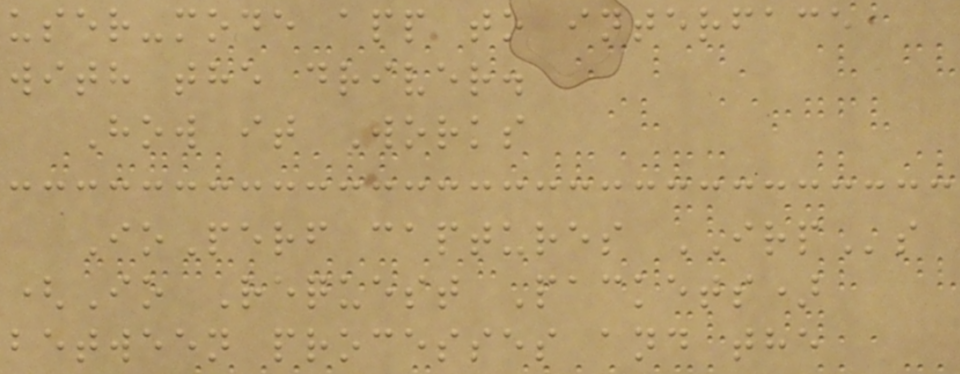user-mode app to interface
with the driver.
How it Works
IoPerf captures IRPs
(Io Request Packets)
between processes and the
